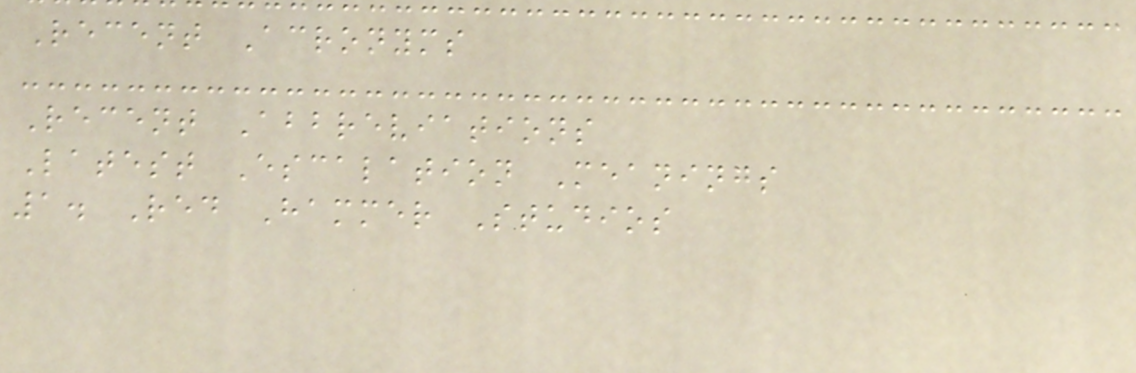Recent Acronyms
Recent Abbreviations
Latest Escalation Meanings
1. Red Hammer Studios
